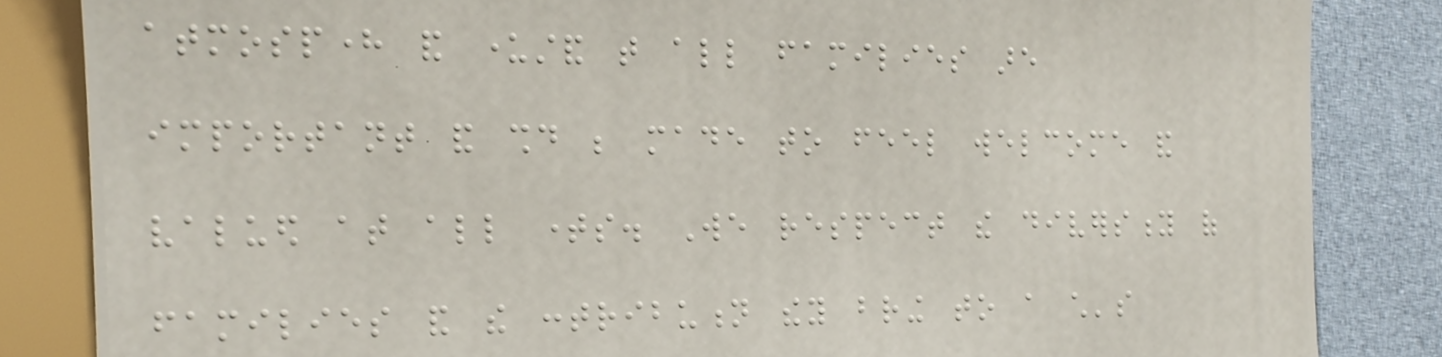atmosphere and understand that all families are
important and should be made to feel welcome and
valued at all times. We respect the diversity of
families and the contribution they bring to a child's
